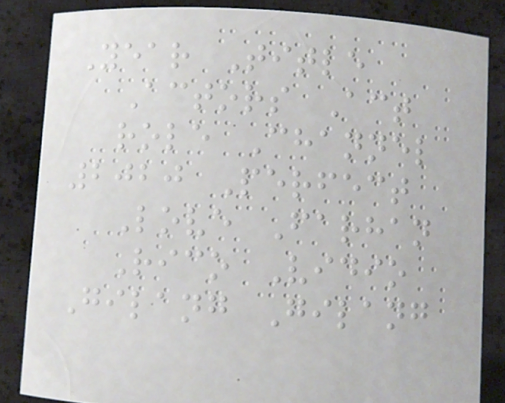Year Title
Actors Act
role Channel
2020 Perfect
Love Farhan
Rico Vidio
Gilang Gilang
